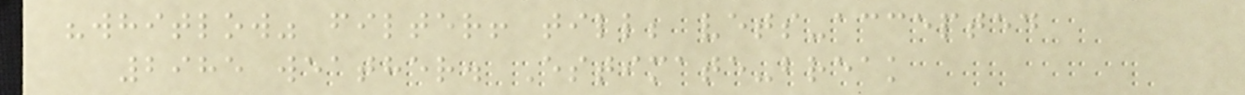"whitlow" filter! till; vets-accepted
2985 weather. Estimate-break
